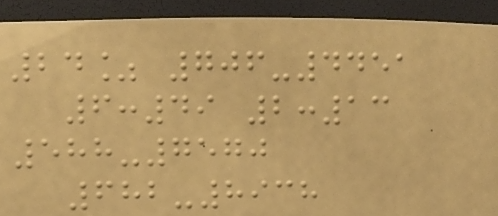24% 706-4451
6:49 2:13
588-7570
682-8938
